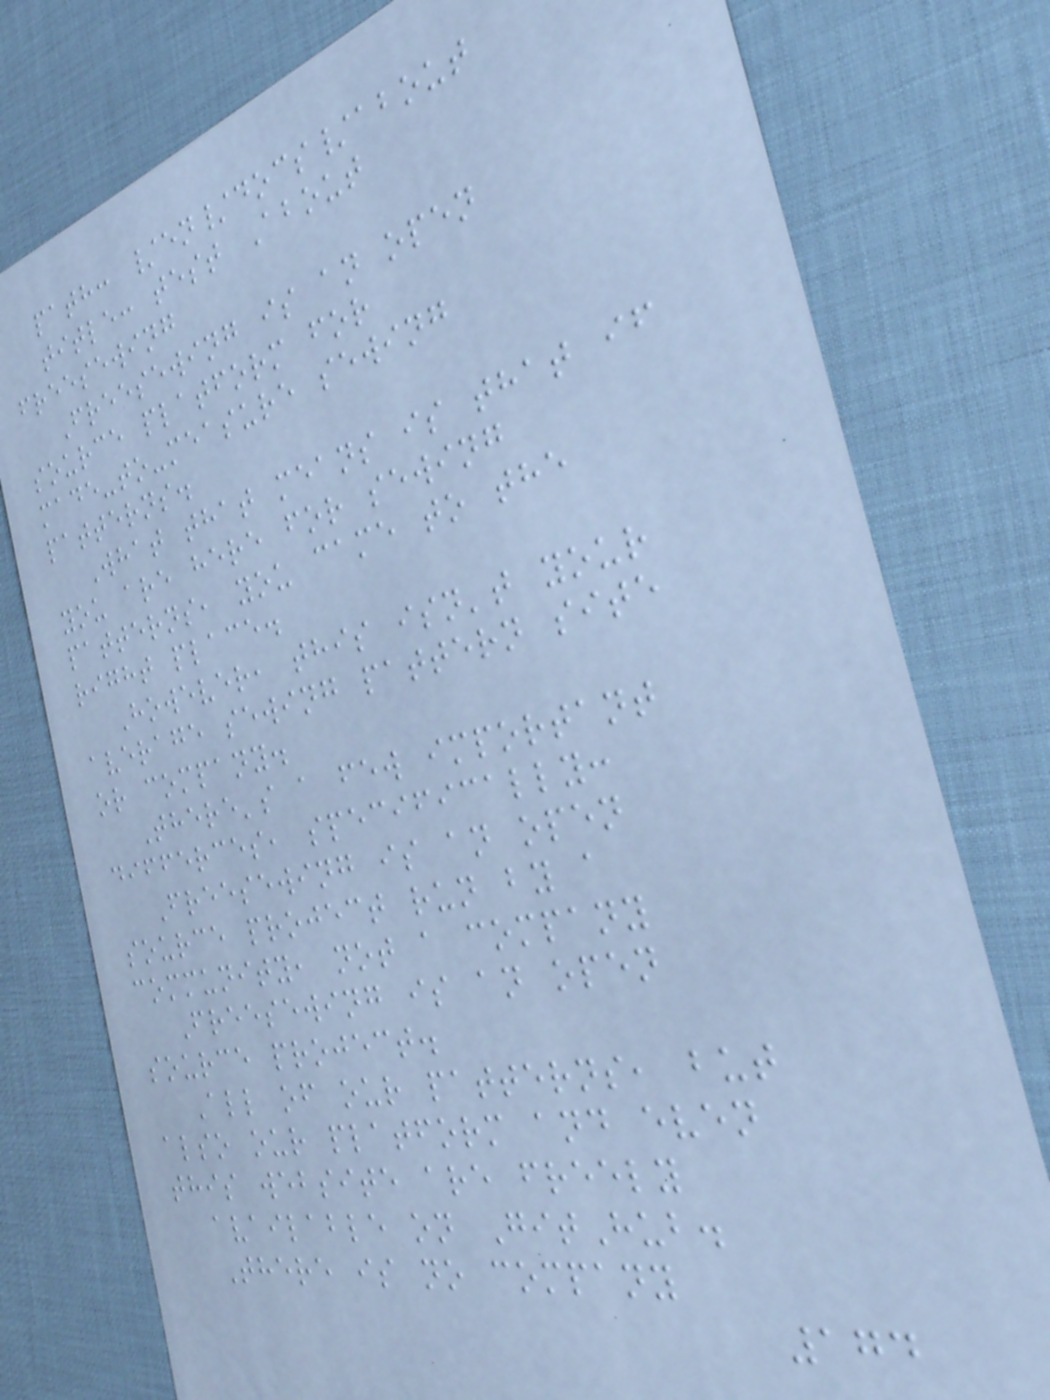path: /en/docs/about
title: test About
freesewing
Freesewing is an open
source platform for
made-to-measure sewing
patterns.
What that means is that if
you are here for sewing
patterns, you came to the
right place.
However, this isn't your
average sewing pattern site
or company.
There's a few important
differces, specifically:
Freesewing is an open
source project run by a
community, not a company
Freesewing is an open
source project.
All of our patterns, but
also our platform and even
this website are freely
available on GitHub.
There is no company
174
